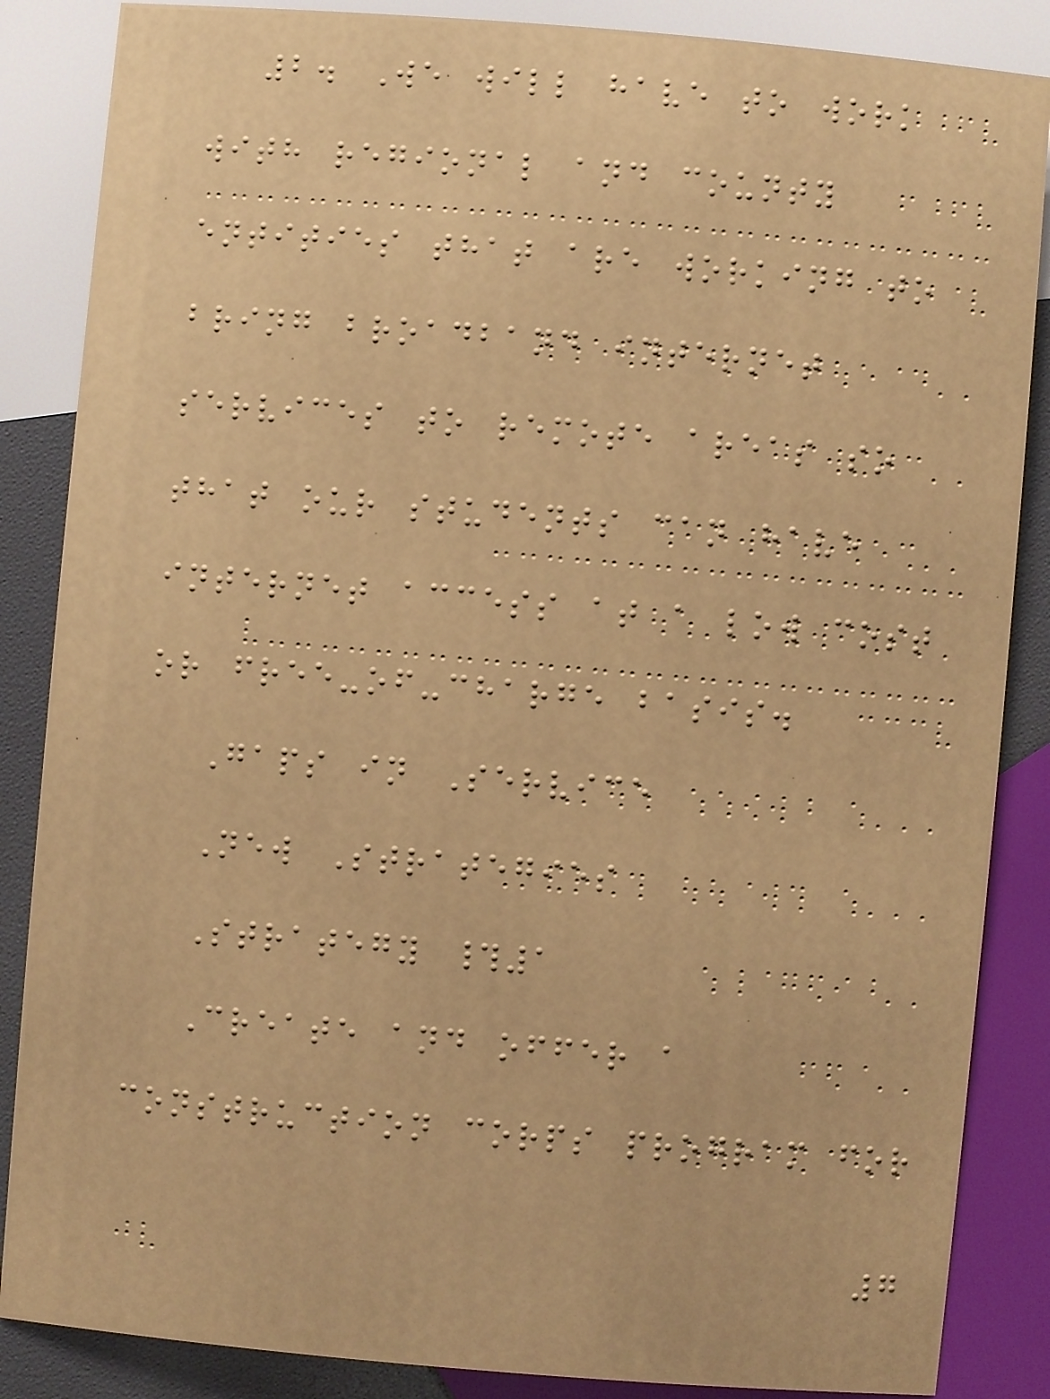2. We will have to work
with regional and county
entities that are working to
bring broadband internet
services to remote areas so
that our students can have
internet access at a low cost
or free-of-charge basis.
Gaps in Service
New Strategies
Strategy #1
Create and offer a
construction corps program for
7
